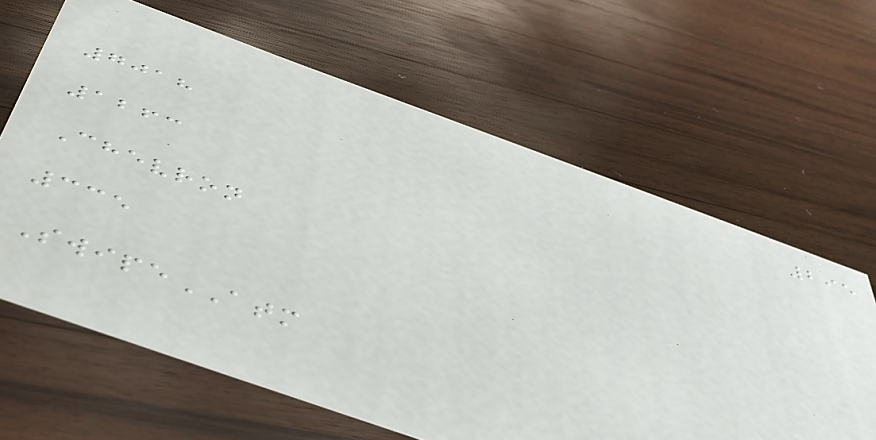295
7018
1263
Chevron
335
SwipeATM
